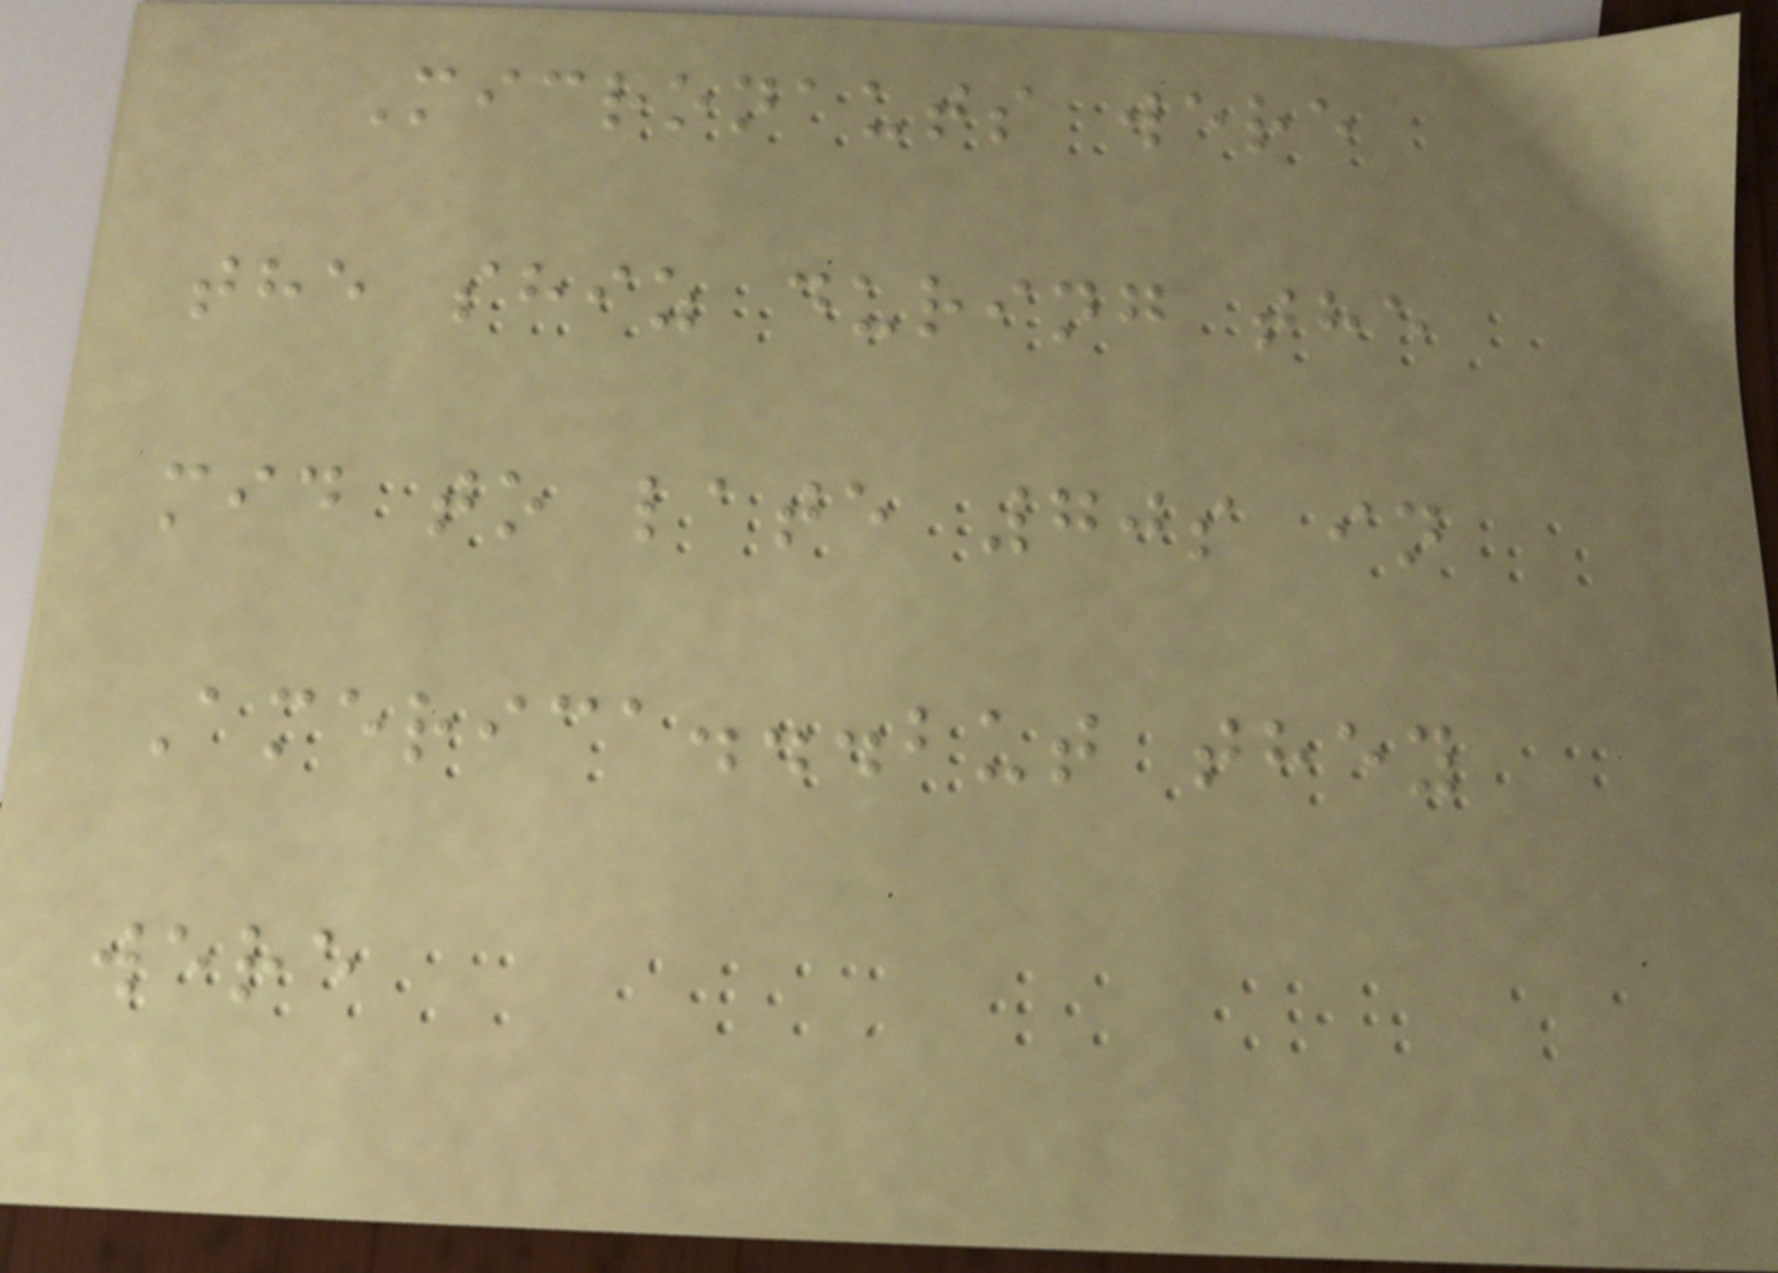Micronauts were
the shiz during the
mid to late 70s in
America...but they
were
